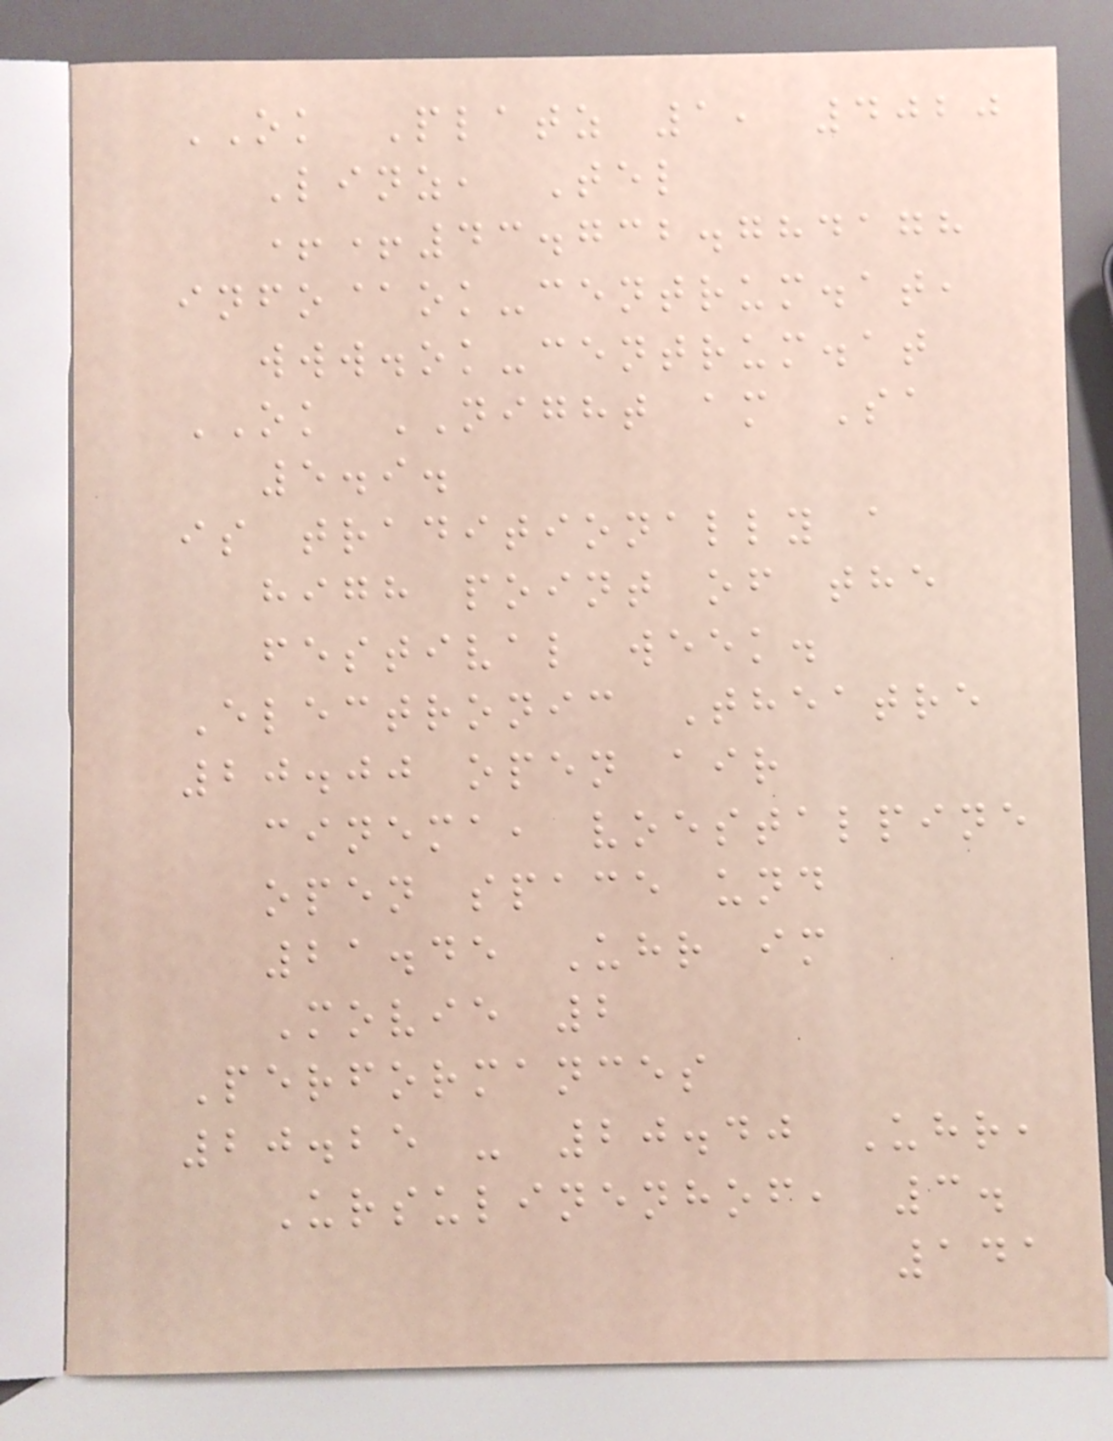OK Platz 1, 4020
Linz, Tel
++43.732.784178
info@ok-centrum.at,
www.ok-centrum.at
OK NIGHT am Sa
5.9.
is traditionally a
high point of the
festival week.
Electronic Theatre
20.00 open air
cinema, voestalpine
open space und
21.45 Uhr im
Movie 2
Performances
20.25 - 20.40 Uhr,
Ursulinenhof, 3.
141
